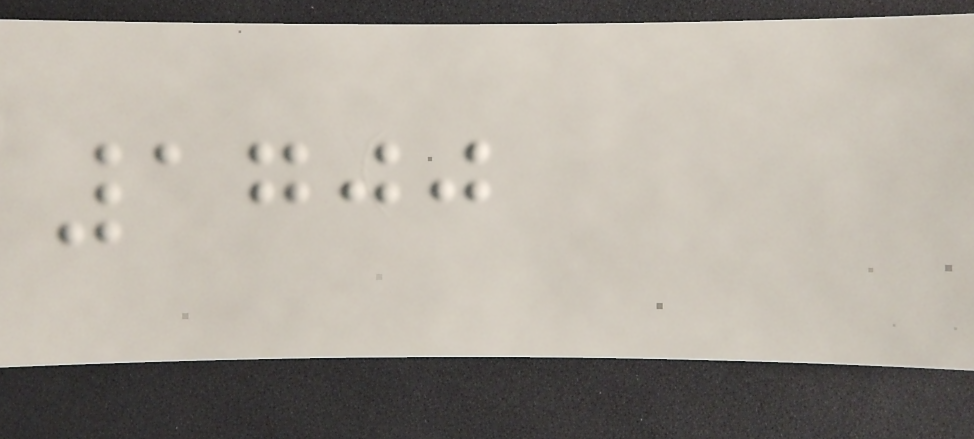1700
